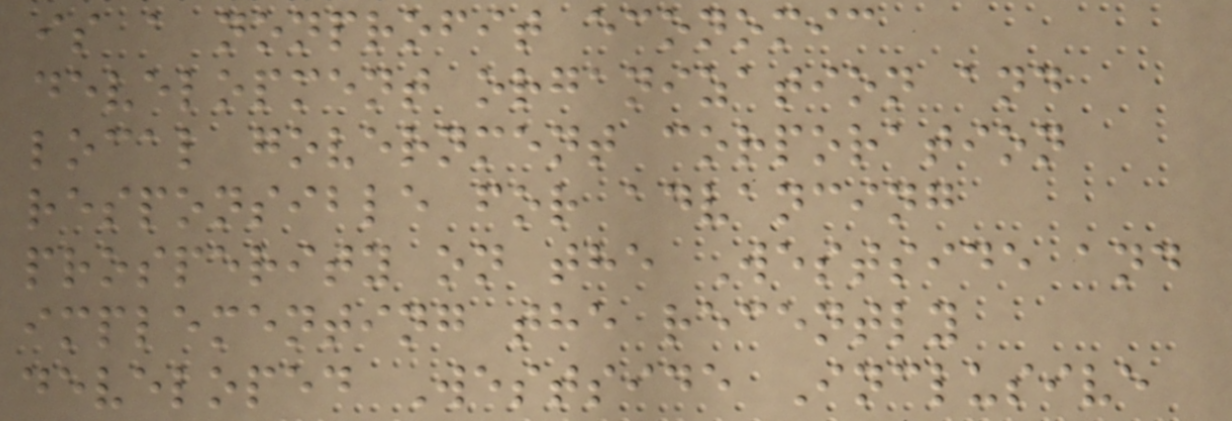is a nonprofit economic
development organization and
local government corporation
responsible for advancing
prosperity on the Westside and
implementing the recently
developed Westside Inclusive
